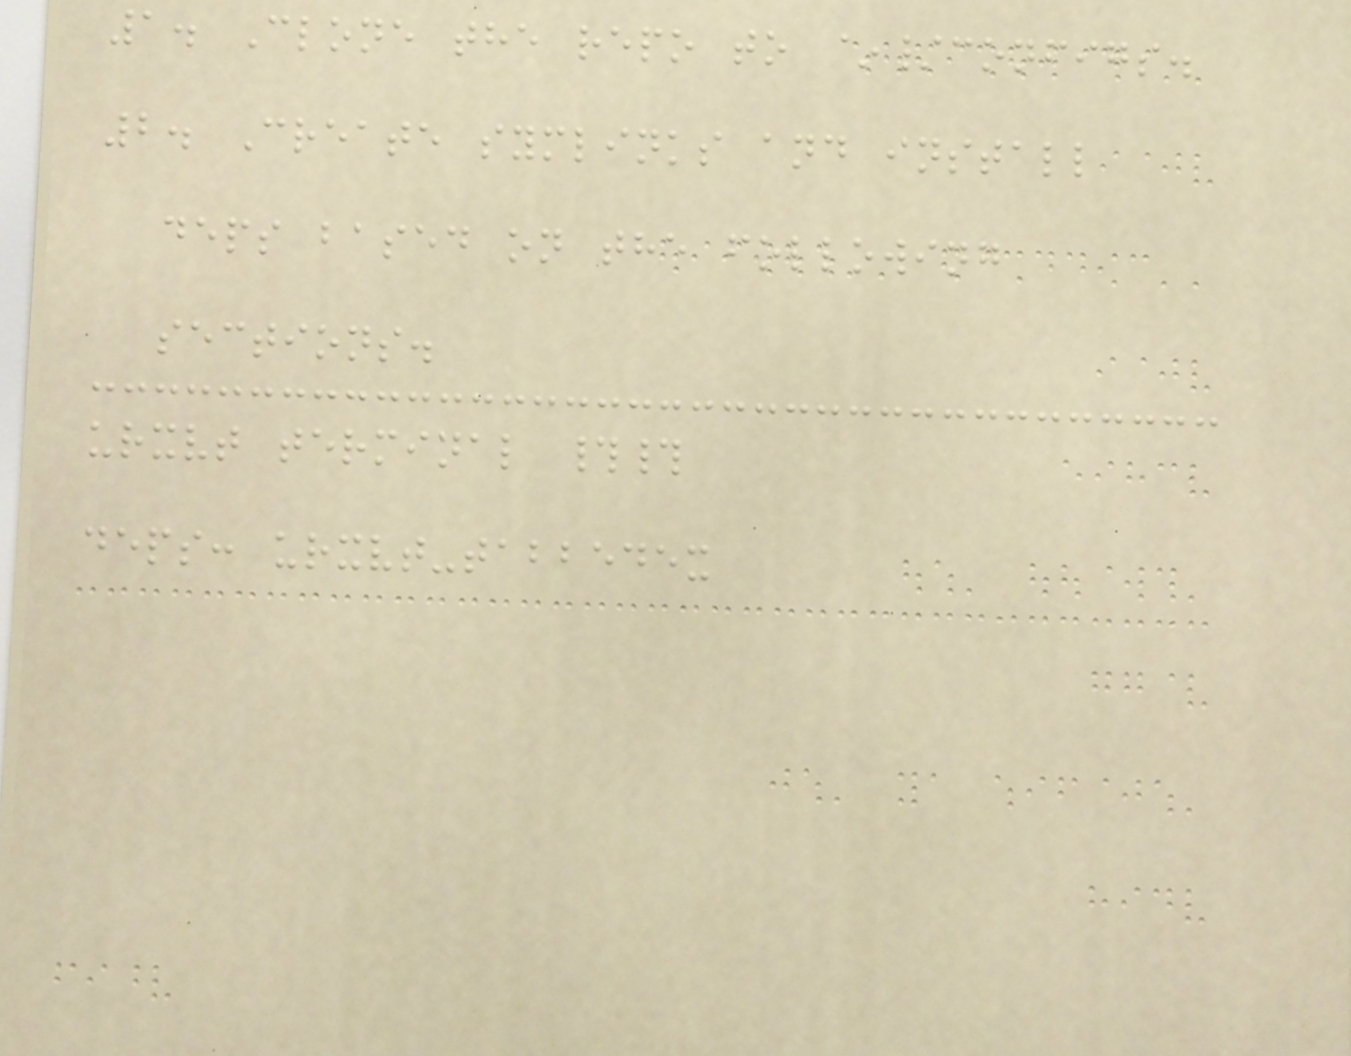1. Clone the repo to ~/configs.
2. Create symlinks and install
deps based on the following
sections.
urxvt terminal ##
deps: urxvt-tabbedex
